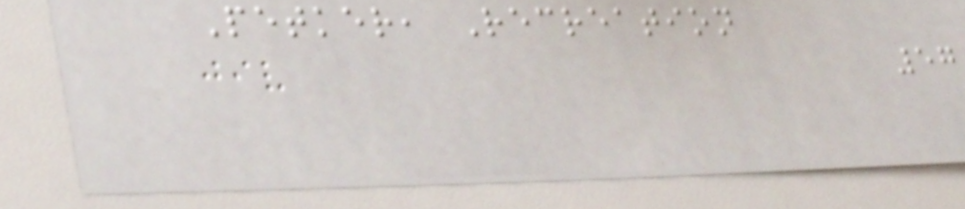Petker, Recreation
57
